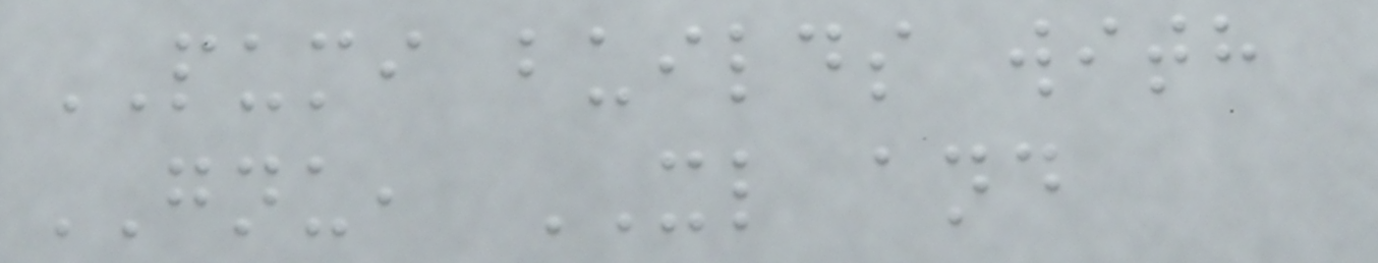PUMI builds with
GNU, XL and
